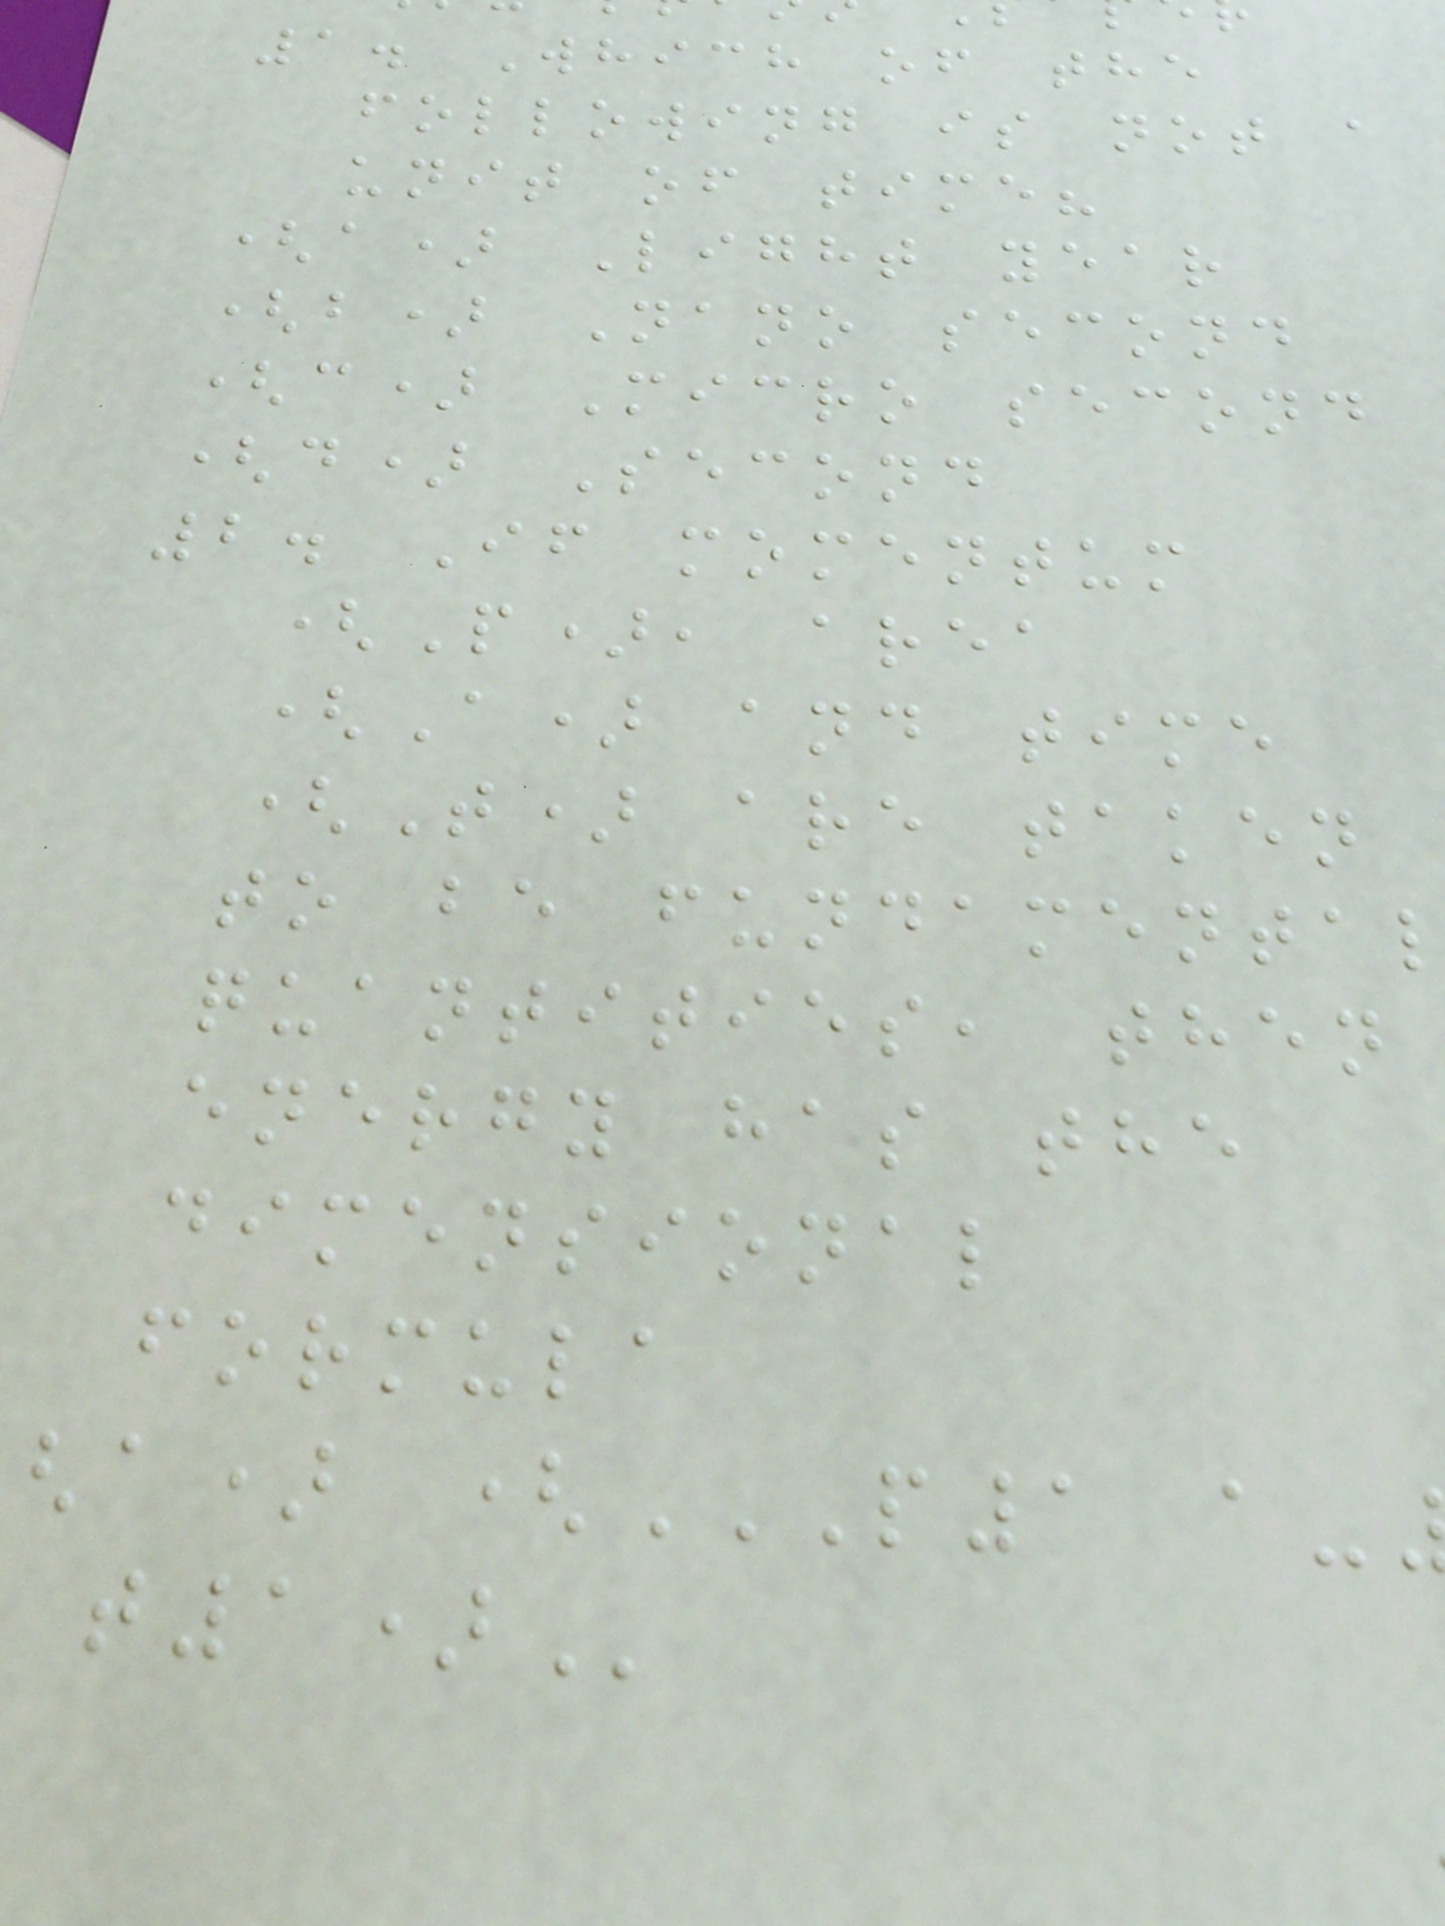1. Which of the
following is not a
unit of time?
(a) Light year
(b) Nano second
(c) Micro second
(d) Second
2. If momentum
(P), area
(A) and time
(T) are taken
to be fundamenta
quantities, then
energy has the
dimensional
formula
